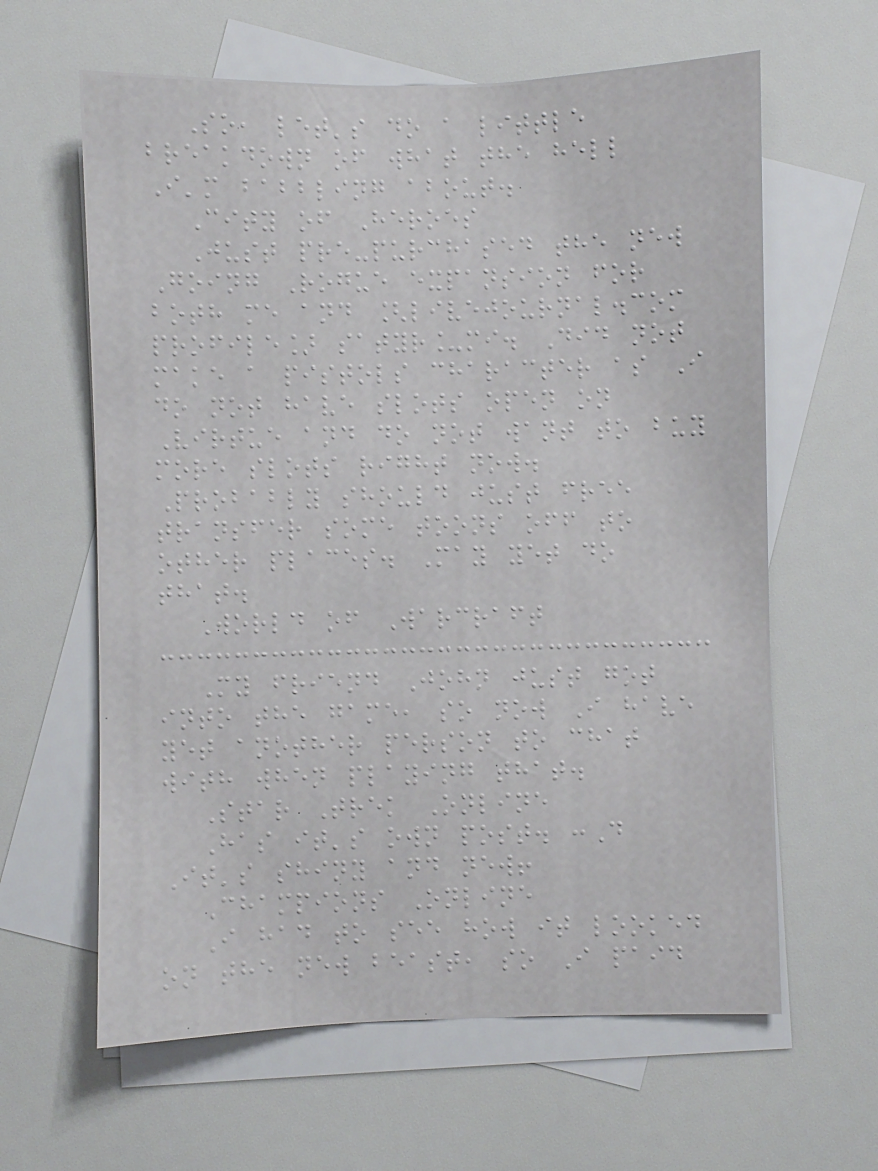So, let's do a little
breakdown of what the hell
I'm babbling about.
City of Heroes
Just pre-purchased the new
Going Rogue expansion for
both me and [livejournal.com
profile] satyr_mi. Did not
make a pistols character as I
do not have slots open on
Virtue and do not want to buy
more slots right now.
Probably should just free
transfer some toons off to
other places. May yet do
that.
World of Warcraft
My friend John just got
into the game, so now I have
yet another person to chat
with when playing that.
Star Trek Online
Has it's own post. :D
It's shiny and new!
Champions Online
I had to see how it looked
on the new beast, so I paid
